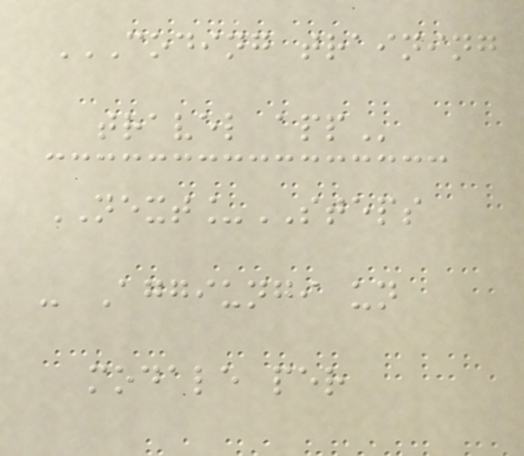CODING TRAINING
TRAVEL APP
NEXT_STEPS
- Aggiungi un
modale per
